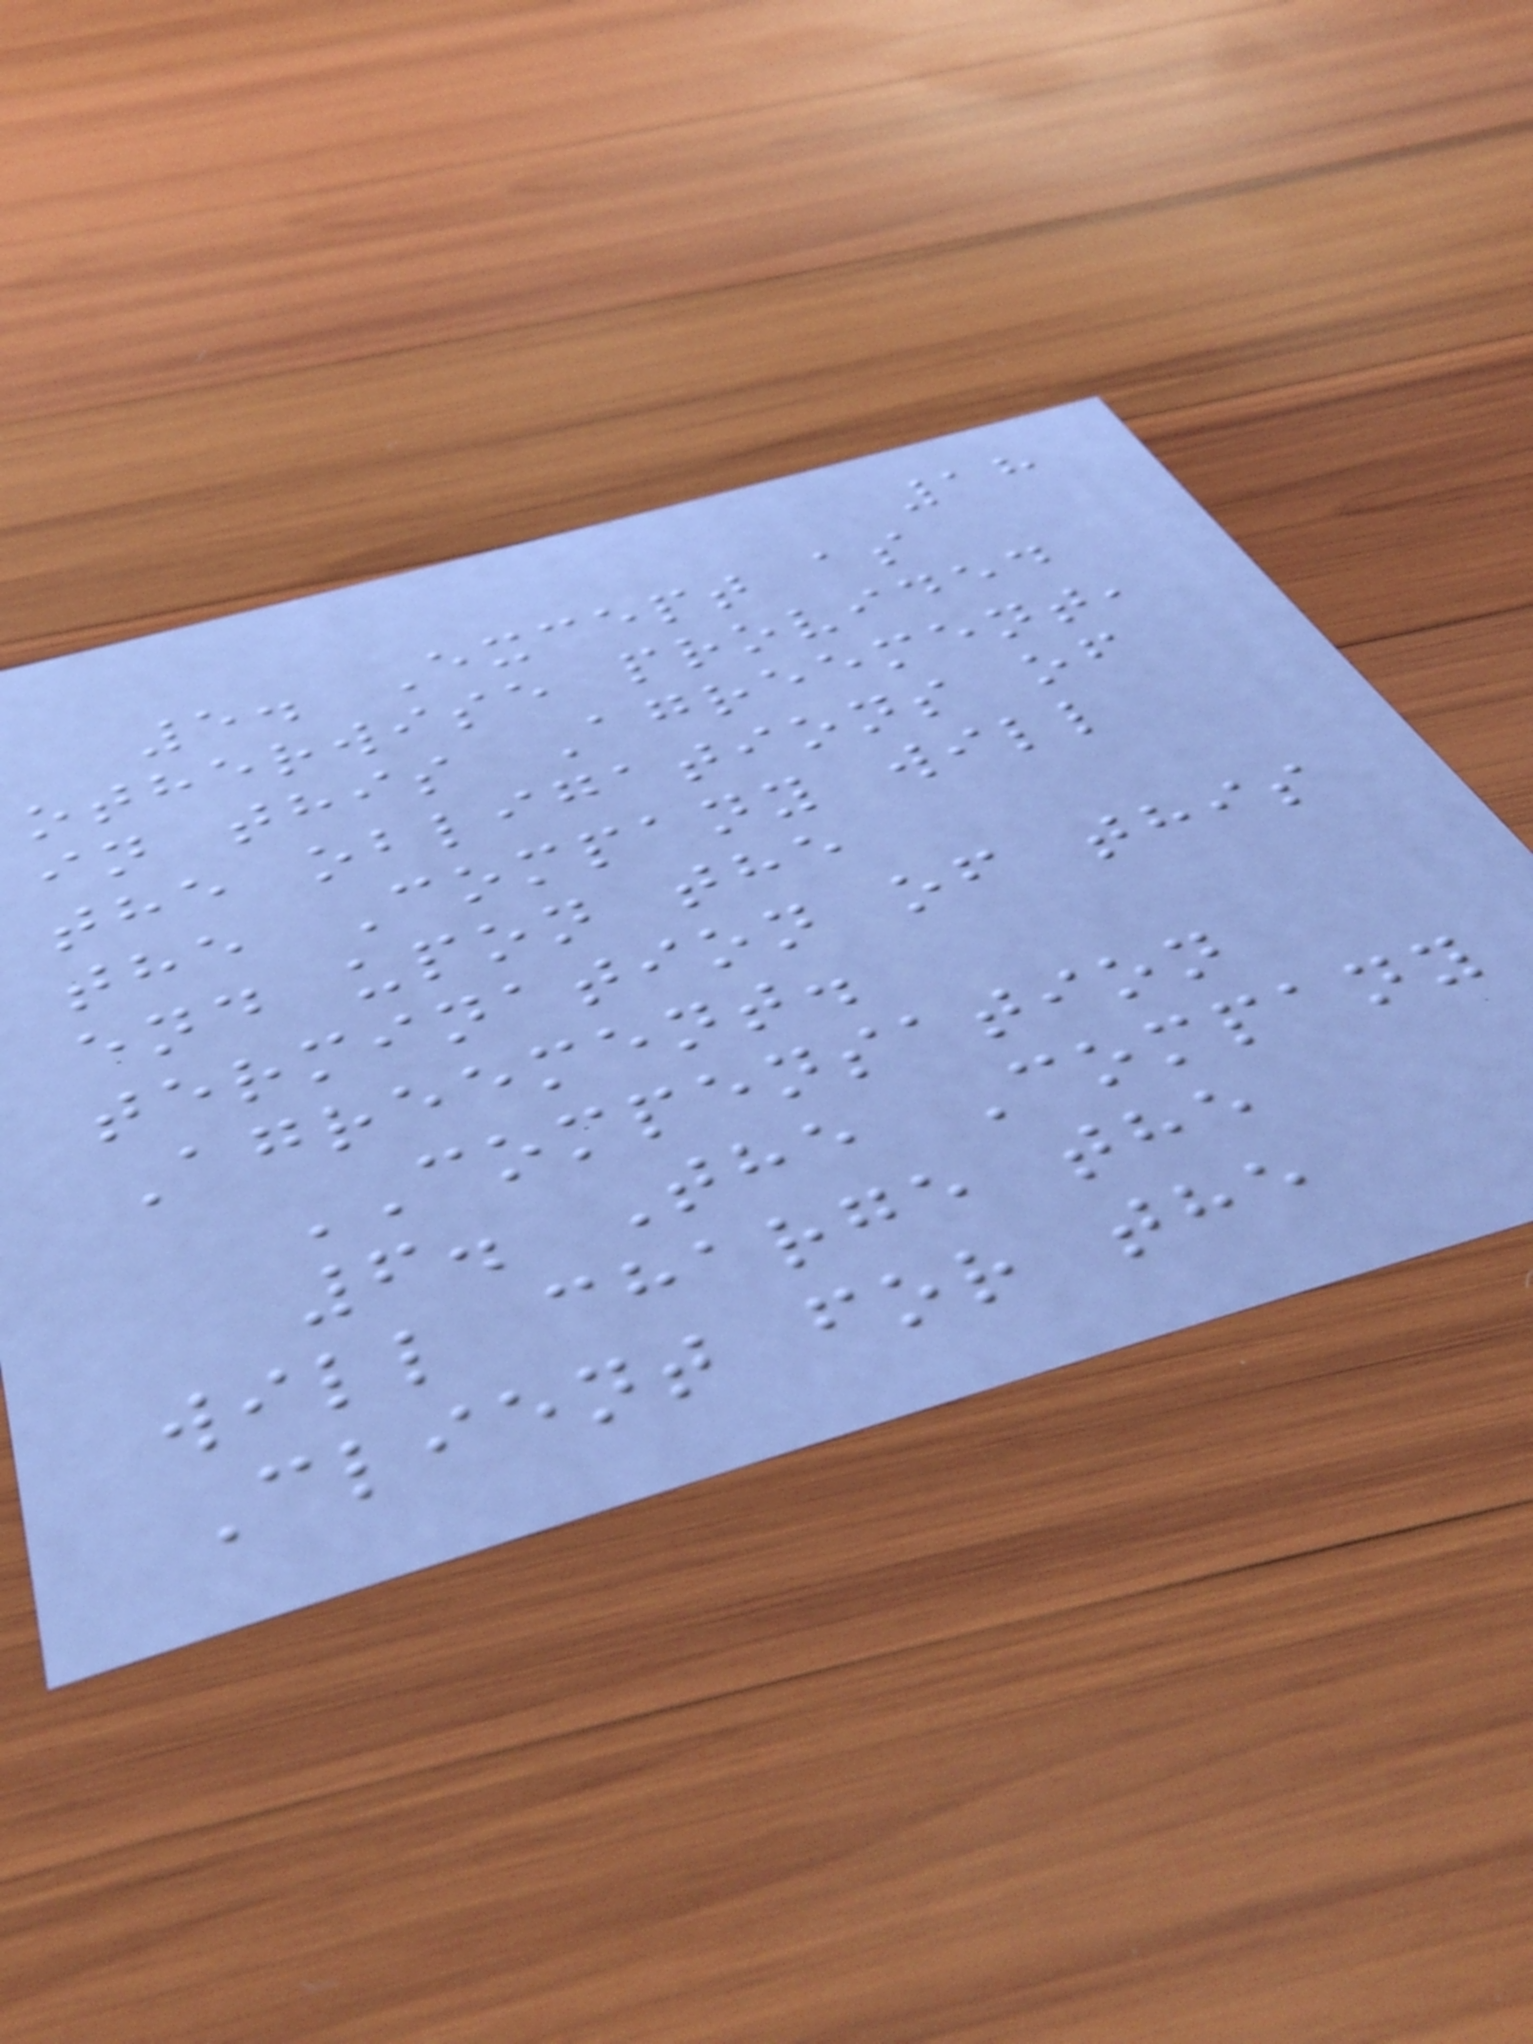18
5. Except as
otherwise provided
in this Agreement,
the obligations of
the Company will
end upon the
termination of this
Agreement.
COMPENSATION
6. The Company
will charge the
Client for the
